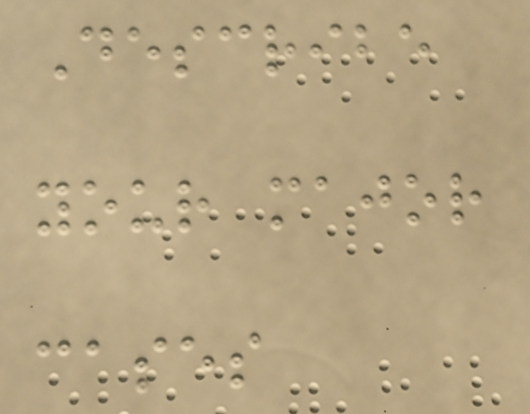Describe
your major
cases
